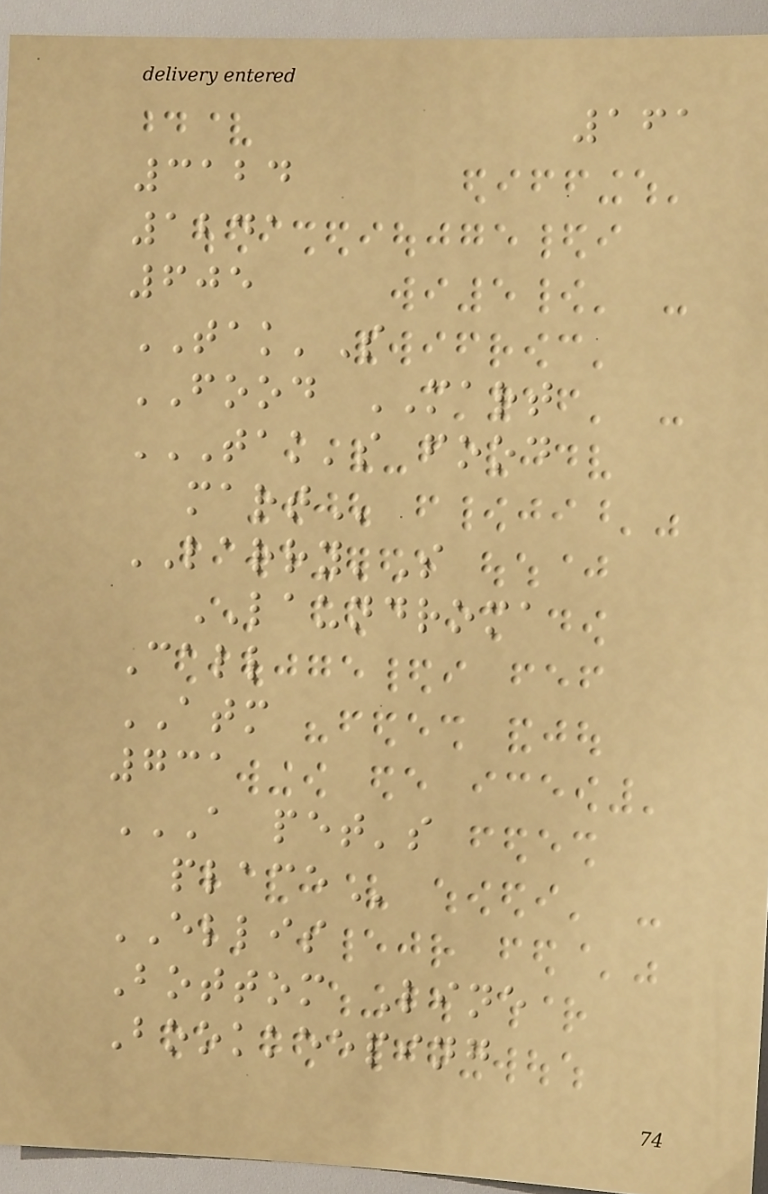161
3124
1241
605
TAK'S
FOOD MART
TAK'S FOOD
MART
LARRY'S
LAUNDROMA
Call
ATM
731
A PET'S
PLACE
ELLIS
Bottom Line
Bookkeeping
